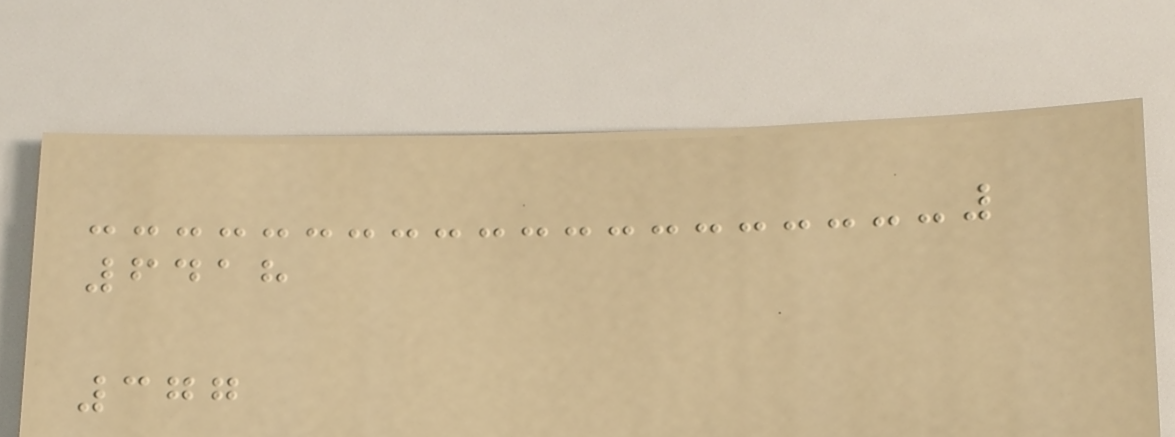6418
377
